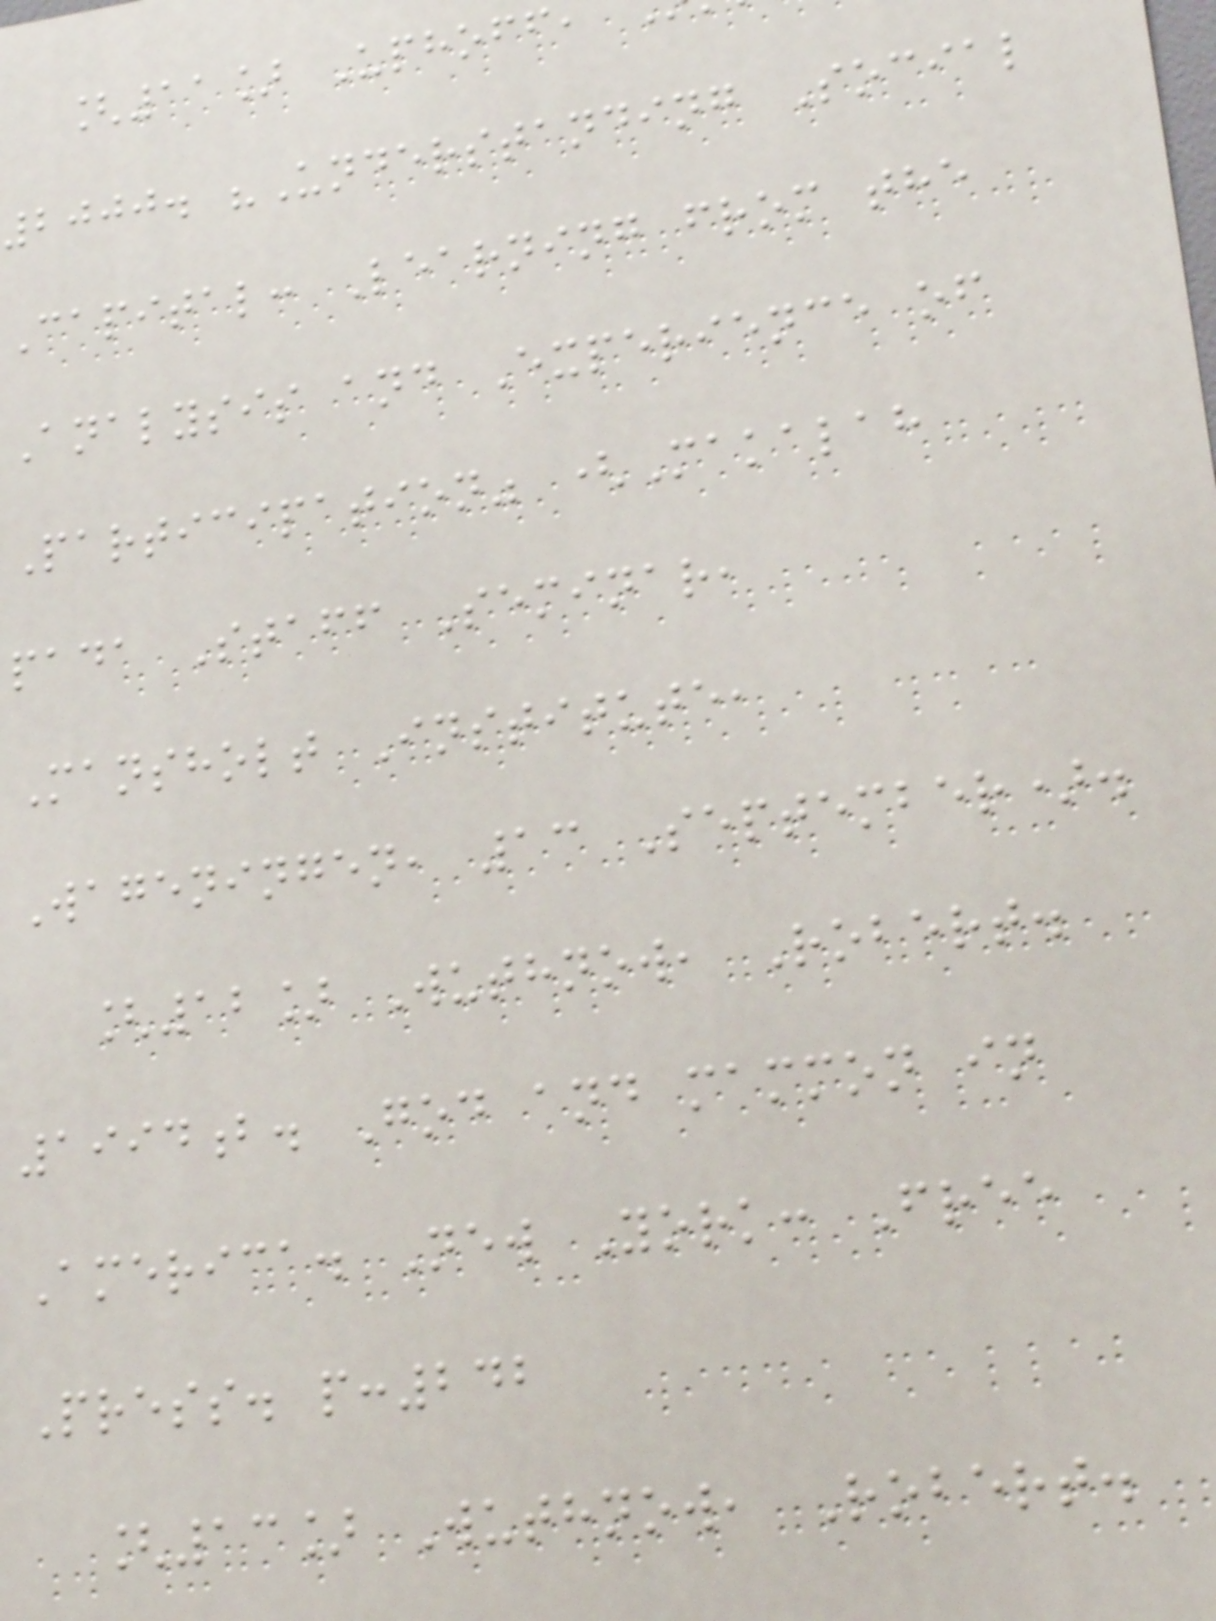[11] Uphoff
2000. "Understanding Social
Capital: Learning from the
Analysis and Experience of
Participation" (Makalah
pada Staff Seminar,
Mansholt Institute,
Wageningen, 13 September).
[12] Wuthnow, Robert.
1994b. God and mammon in
America. New York: Free
Press. p:242
[13] Wuthnow, Robert.
